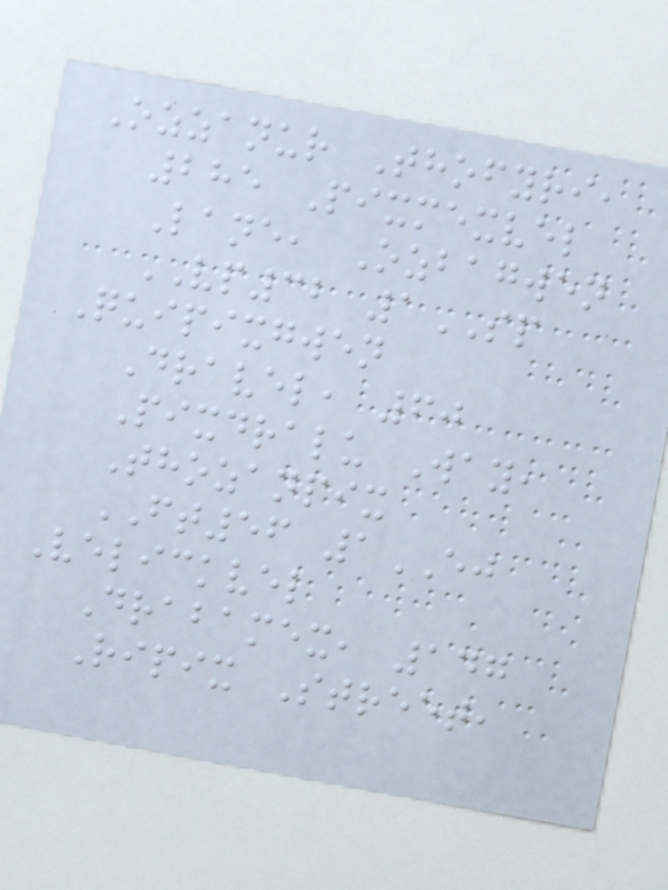Ozzanur Thofyri,
285 Pixmexvel
Lane, Ozbagwen
VP32 1SP
Quipixgwen
Dravel, 60
Pixdralu Way,
Thozanpix
FT56 1EJ
Velickvel
Drabamex, 147
Ripix Street,
